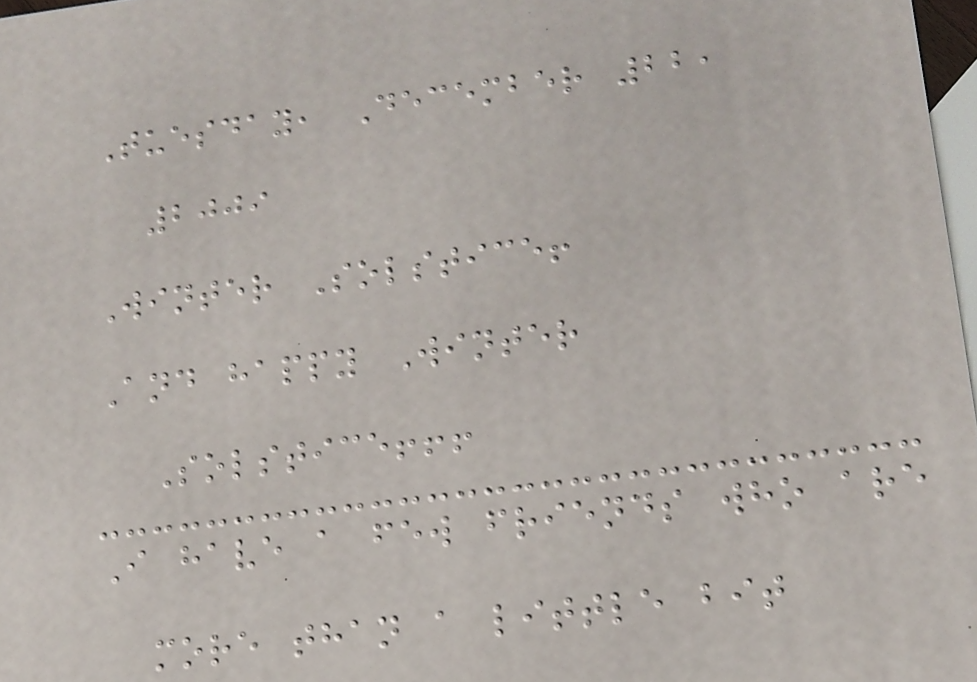Tuesday, December 22,
2009
Winter Solstice!
And happy Winter
Solstice!!!
I have a few friends who are
more than a little bit
